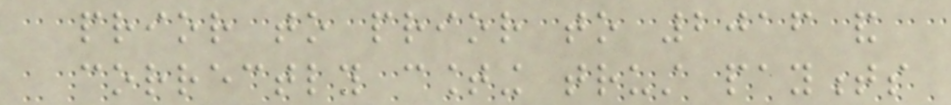prior to prior to 2016 and
correctly counting trust payments
